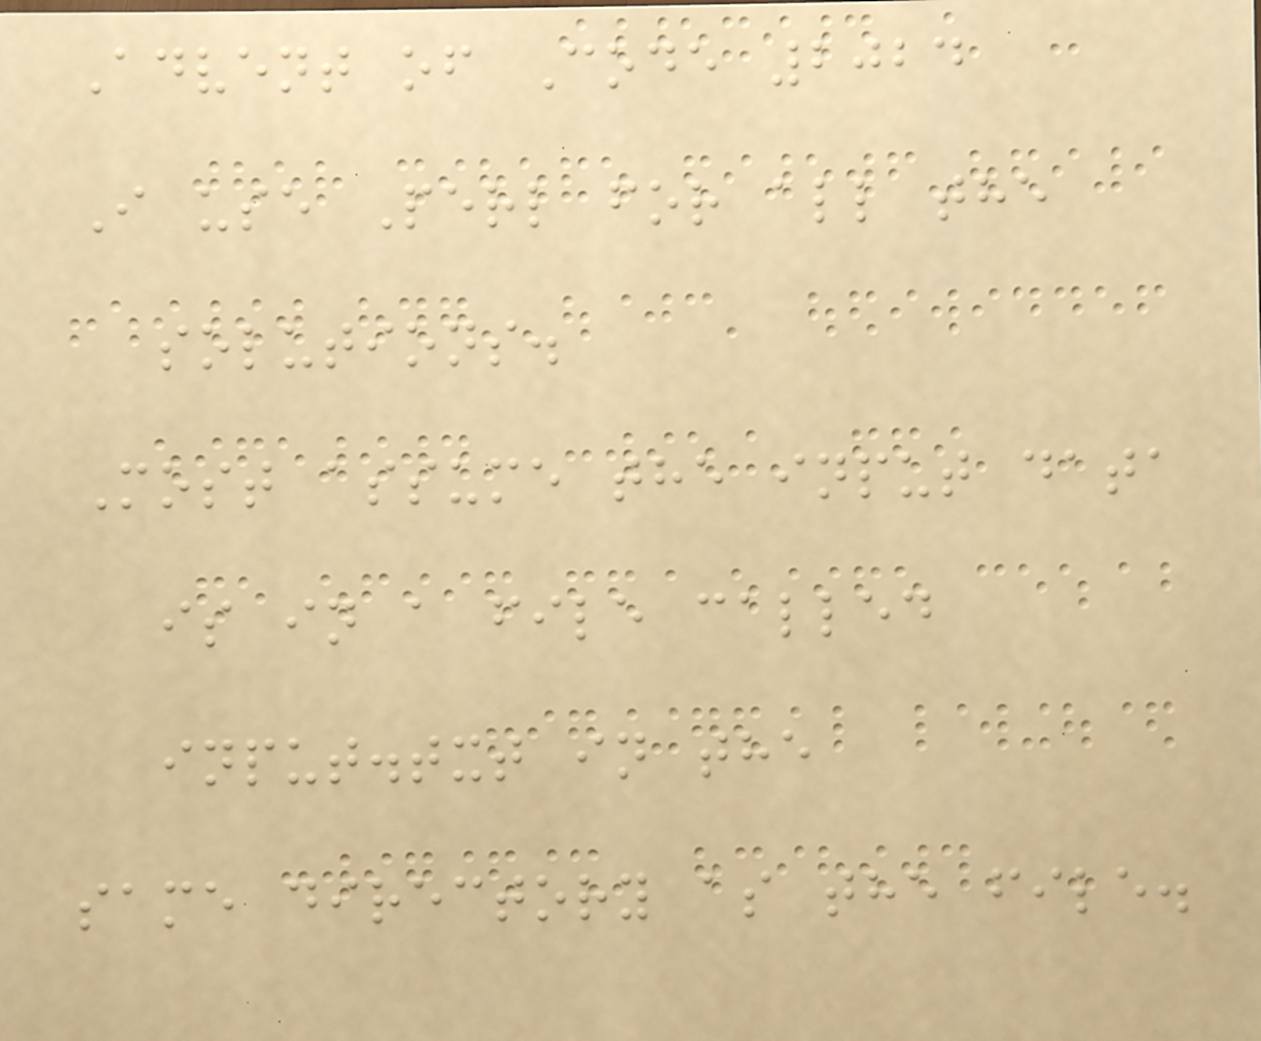Advent of Code 2024
I use Perl for all the
solutions.
Most assume the input data
is in a file called
input.txt in the
same directory as the file.
